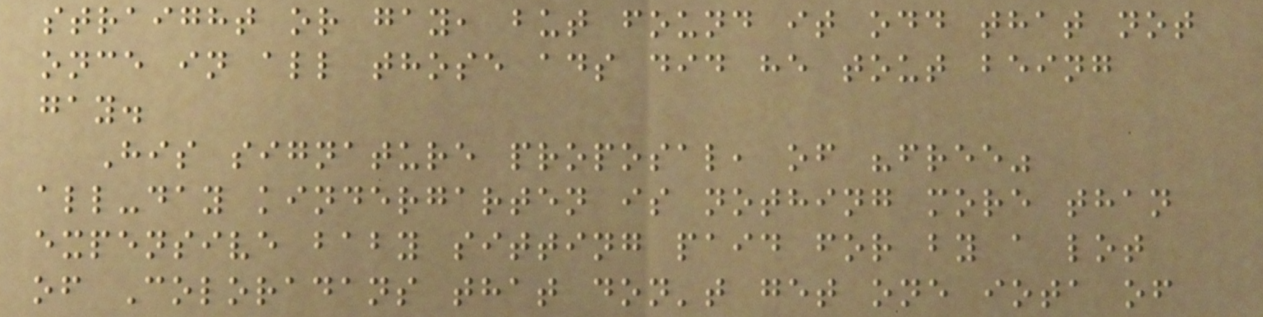straight or gay, but found it odd that not
once in all those ads did he tout being
gay.
His signature proposal, of "free"
all-day kindergarten is nothing more than
expensive baby sitting paid for by a lot
of Coloradans that don't get one iota of
